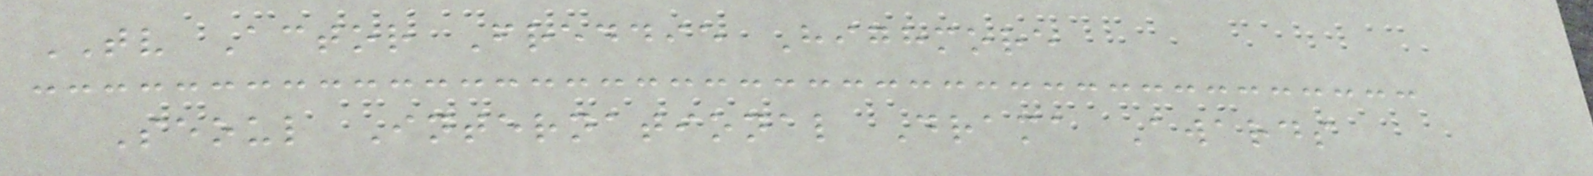TV Actor Freddie Highmore
Seoul International Drama Awards
